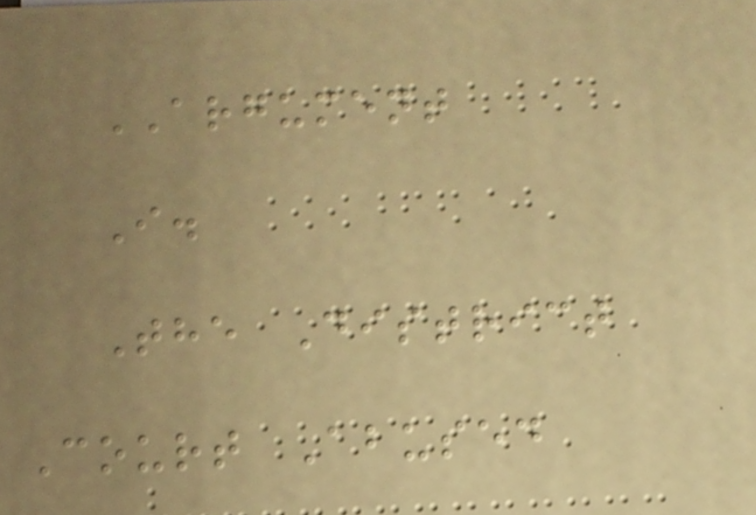ARGUMENT
I.
The District
Court Abused
